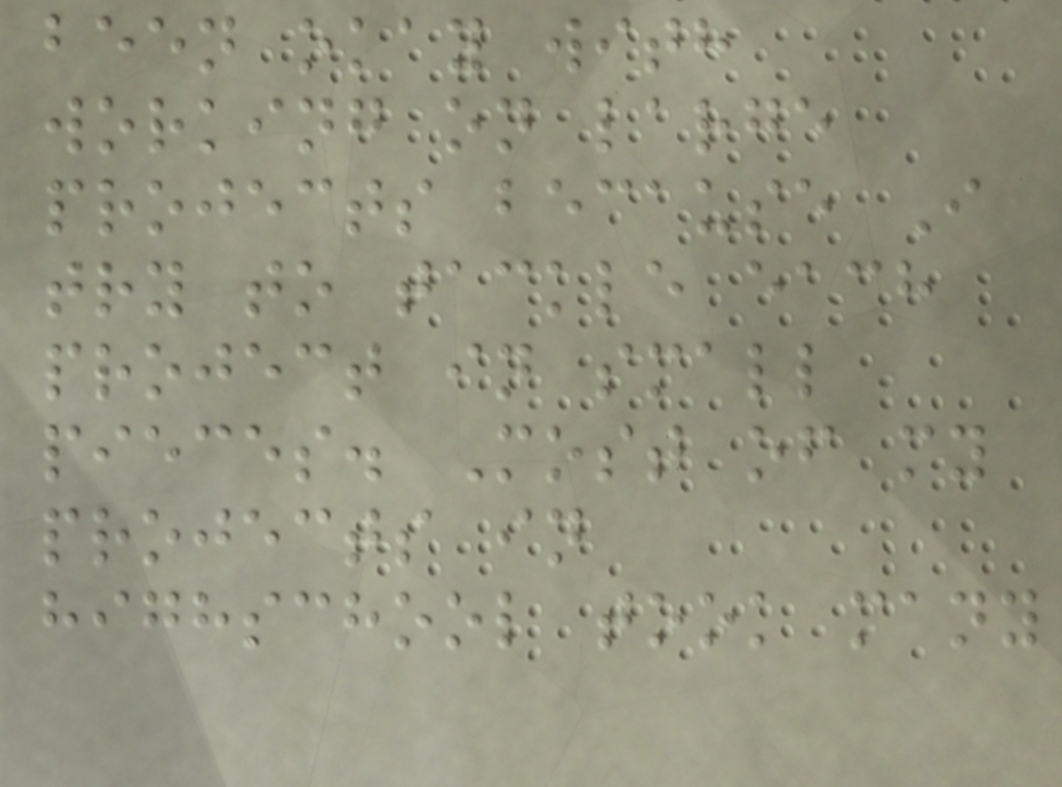been okay with
working on large
projects because I
try to tackle each
project in small
pieces. Most of my
projects in
highschool took many
